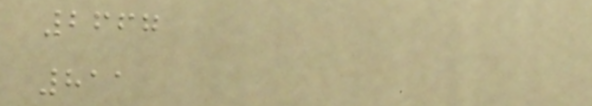2667
811
